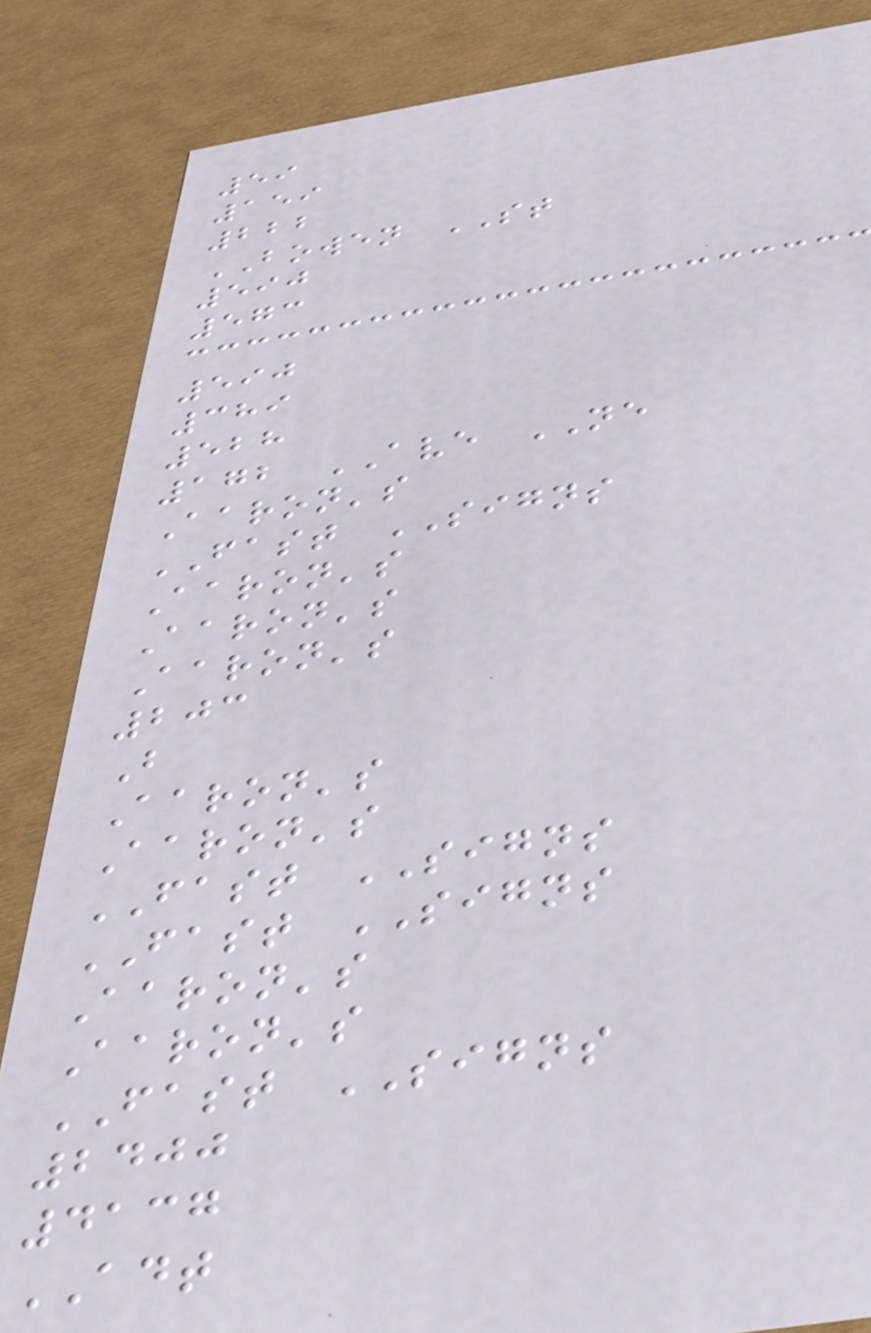59
159
222
BOWEN ST
590
573
590
389
528
172 AVE NE
Aaron's
FAST SIGNS
Aaron's
Aaron's
Aaron's
203
B
Aaron's
Aaron's
FAST SIGNS
FAST SIGNS
Aaron's
Aaron's
FAST SIGNS
2400
4137
ADT
